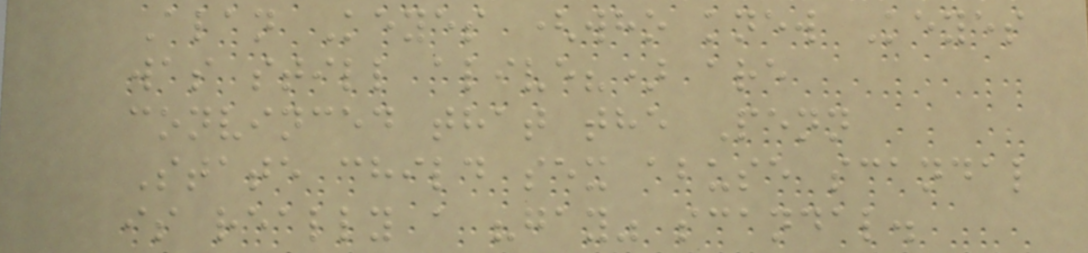Alan Keyes (who knew Keyes
was still alive?) are
convinced that the Penn
State child sex abuse scandal
is really a "gay" scandal.
